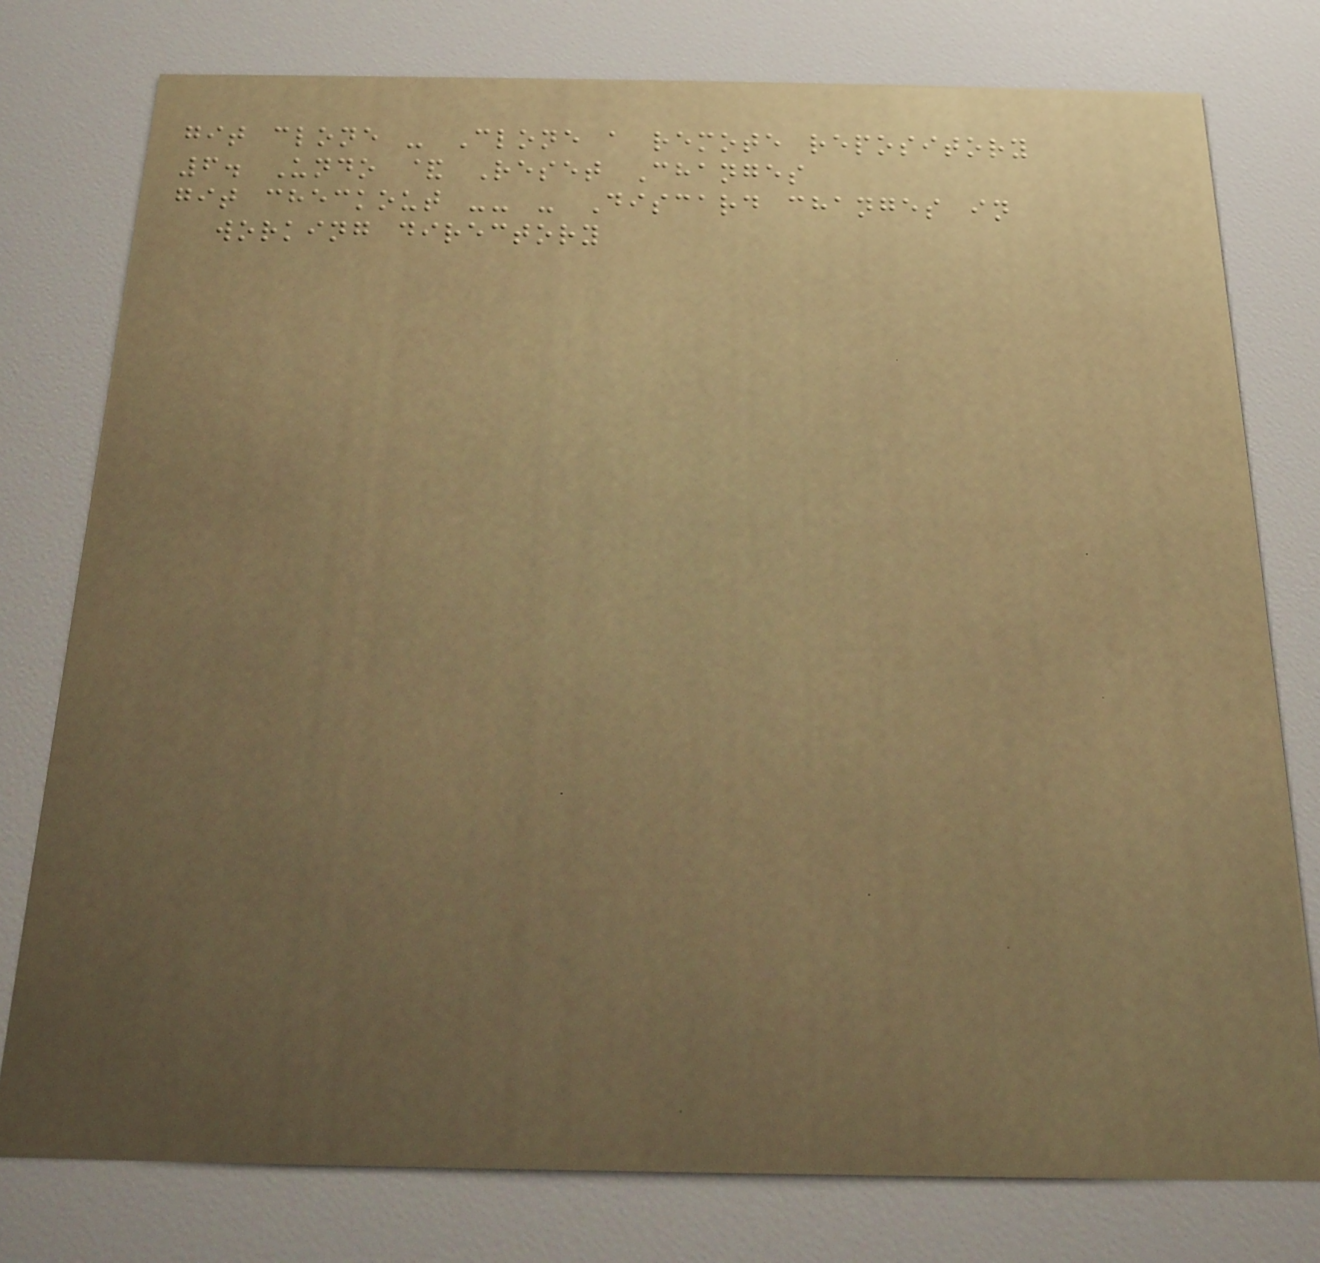git clone - Clone a remote repository
6. Undo & Reset Changes
git checkout -- - Discard changes in
working directory
